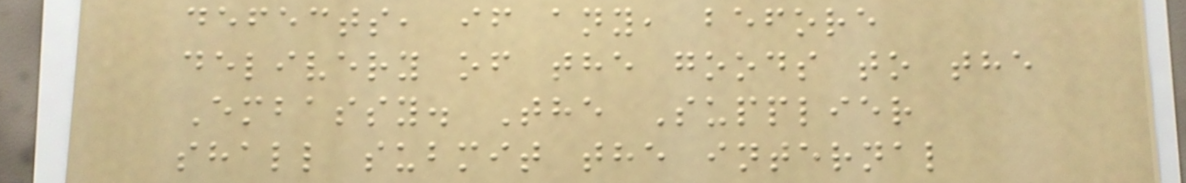defects, if any, before
delivery of the goods to the
Embassy. The Supplier
shall submit the internal
